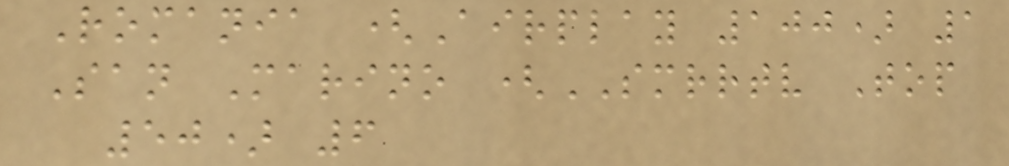Romania (Airplay 100) 1
San Marino (SMRRTV Top
50) 6
